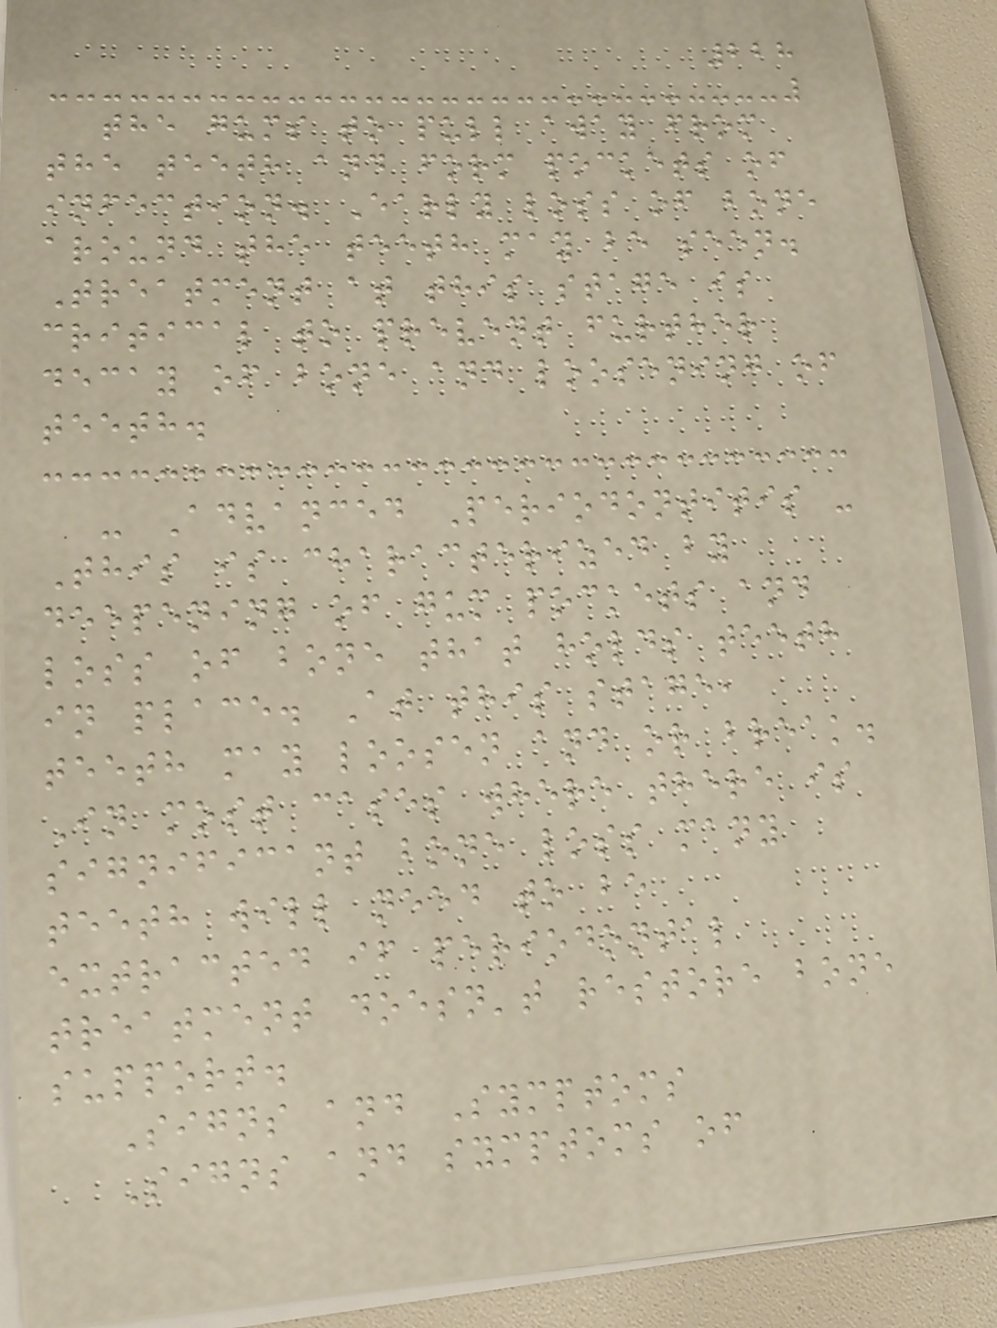228
the gums to pull away from
the teeth and form pockets of
infection. Early loss of bone
around the teeth may be seen.
Treatment at this stage is
critical to prevent further
decay of bone and loosening of
teeth.
- Advanced Periodontitis -
This is characterized by
deepening of gum pockets and
loss of bone that holds teeth
in place. At this stage,
teeth may loosen and or break.
In most cases where there is
significant bone loss many
teeth will need to be
extracted if periodontal
treatment doesn't restore bone
support.
Signs and Symptoms
Signs and symptoms of
